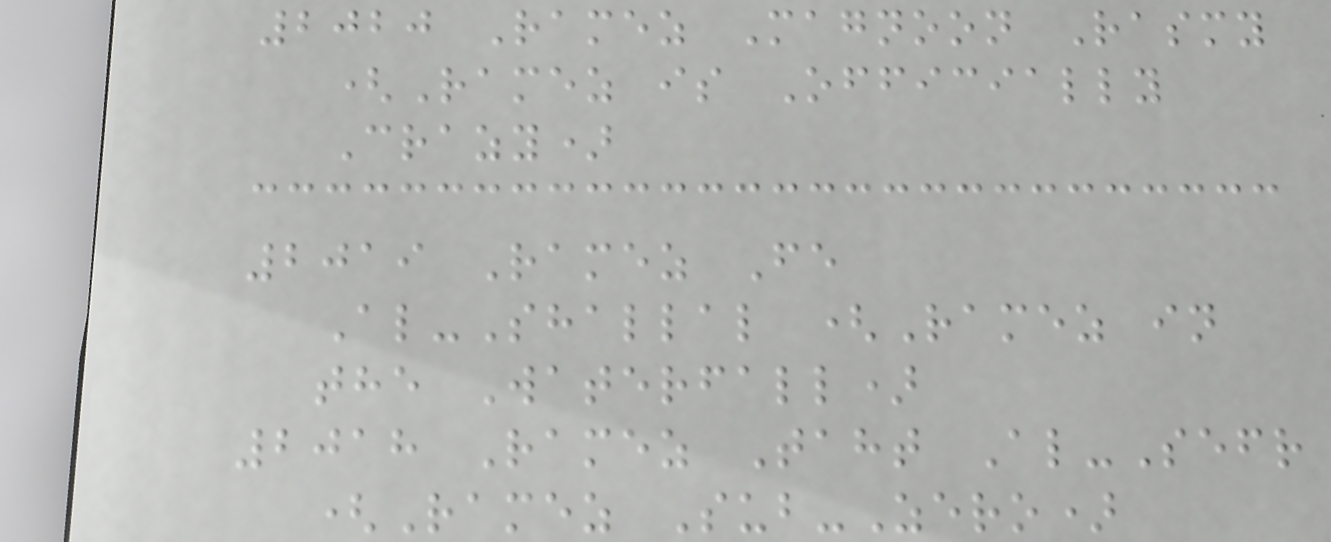2020 Ramez Magnoon Rasmy
(Ramez is Officially
Crazy)
2019 Ramez Fe
Al-Shallal (Ramez in
the Waterfall)
2018 Ramez Taht Al-Sefr
(Ramez Sub-Zero)
